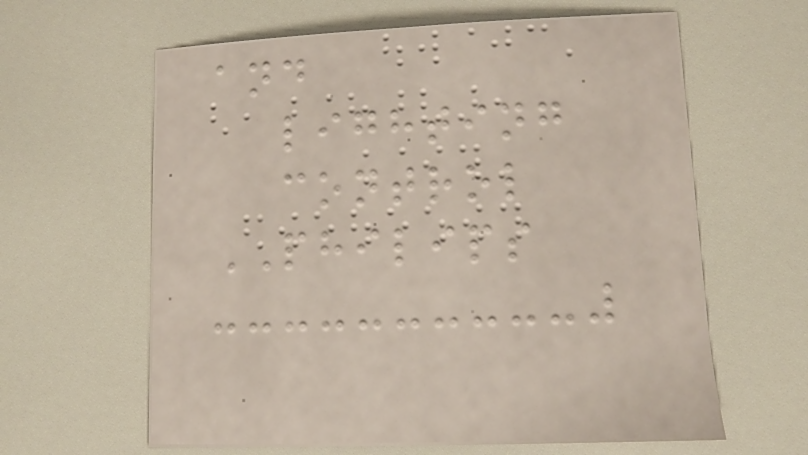and
lighting
control
PHILIPS
